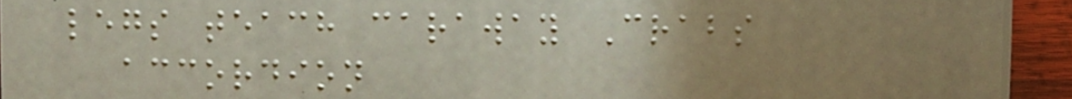legs teach caraway Crabs
accordion
